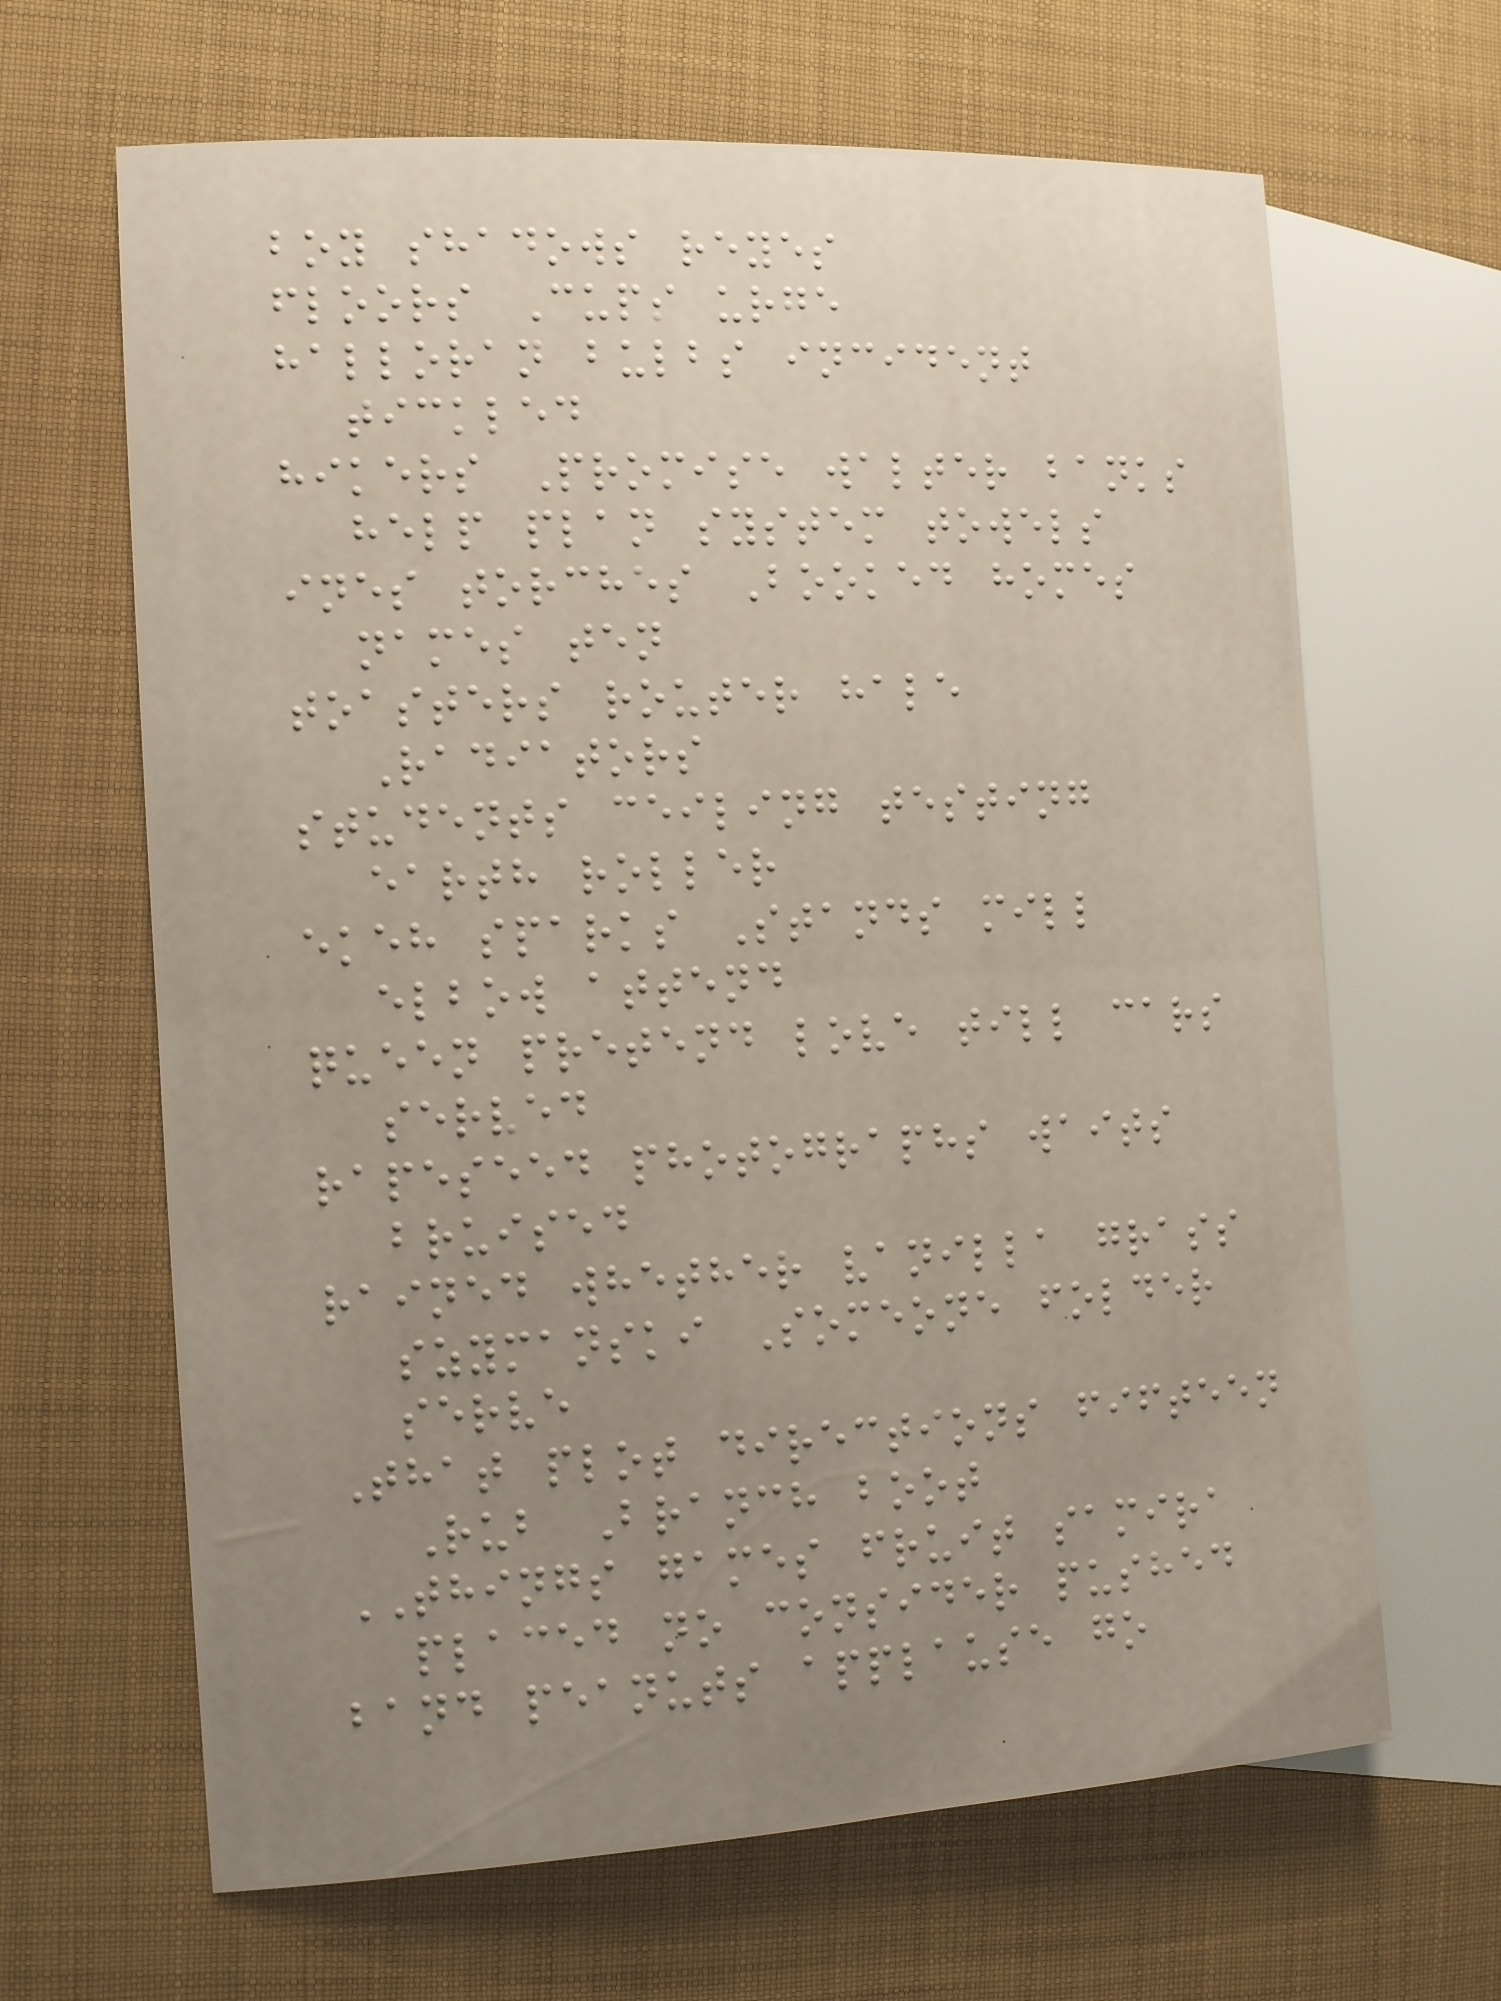boy shadows reyes
floors Cups urge
halloran bulbs incident
tickled
hikers Promise walter banks
help plan system towels
ines torches Booked homes
names ten
toasters router hale
Radiators
students ceiling testing
earth roller
ekeh sparks Stands mill
elbow attend
queen pretend love till cars
served
rapeseed photographs waits
bruised
rained whether vanilla grass
szymanski Someone folder
serve
That plot directions fifteen
Rub Branch boot
THINGS games fruit samira
placed no consider pushed
band peanuts applause go
